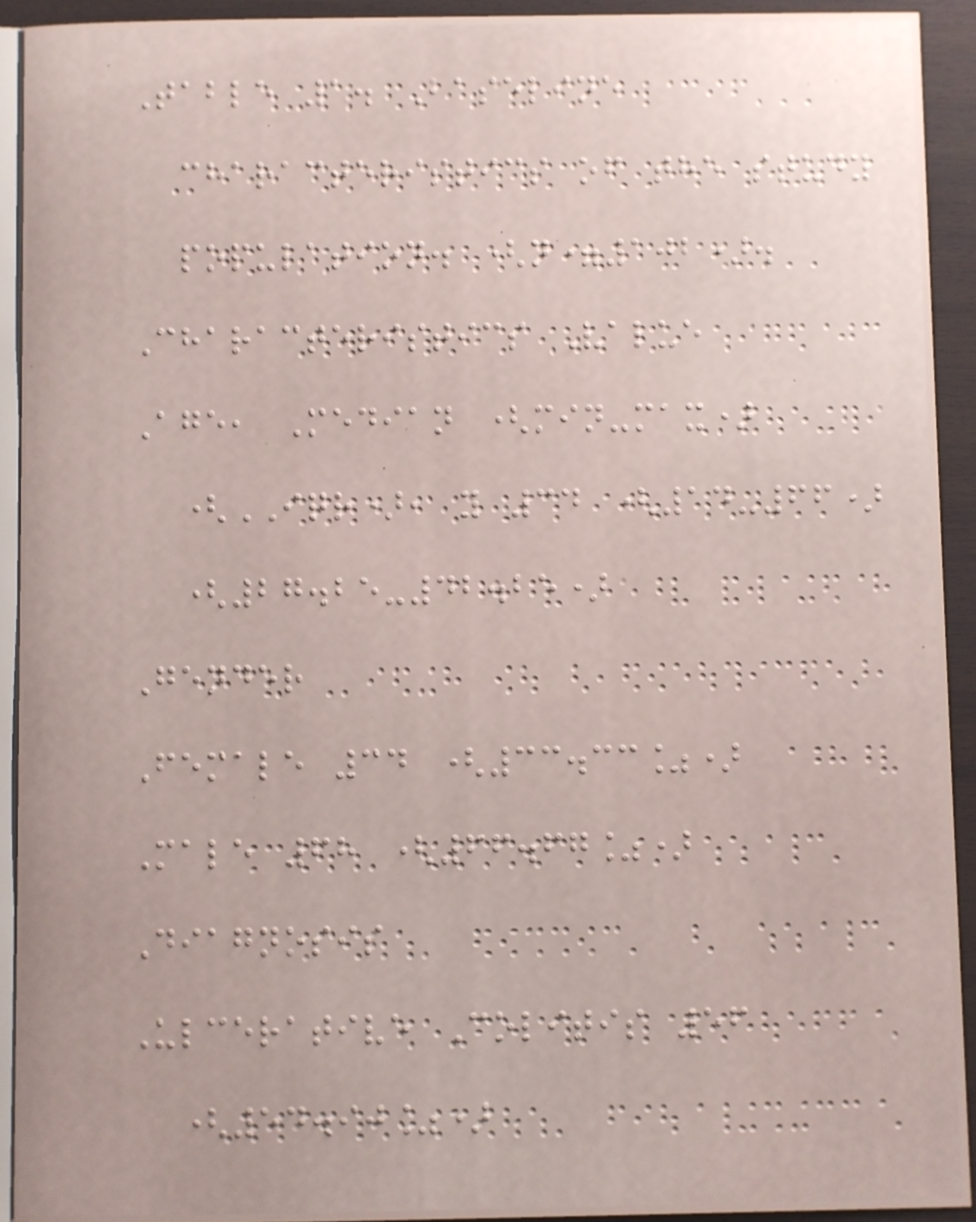Table 1. Baseline
characteristics of the study
population. (n=102).
Characteristics Value
Age, Median (min-max)
(IQR), y 34 (14-66)
(27.25-42.25)
Gender
Female 34 (33.33%)
Male 68 (66.67%)
Diagnosis
Ulcerative Colitis 56
(54.90%)
